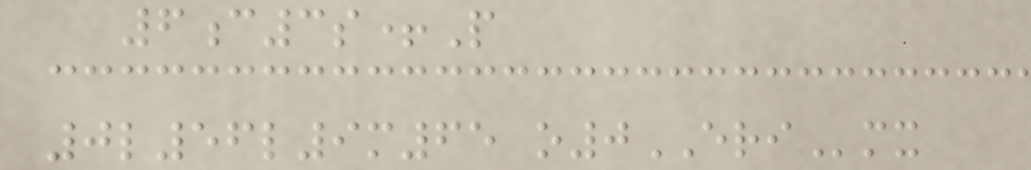6c3s+P
0l56l9m65 o0ERImx
